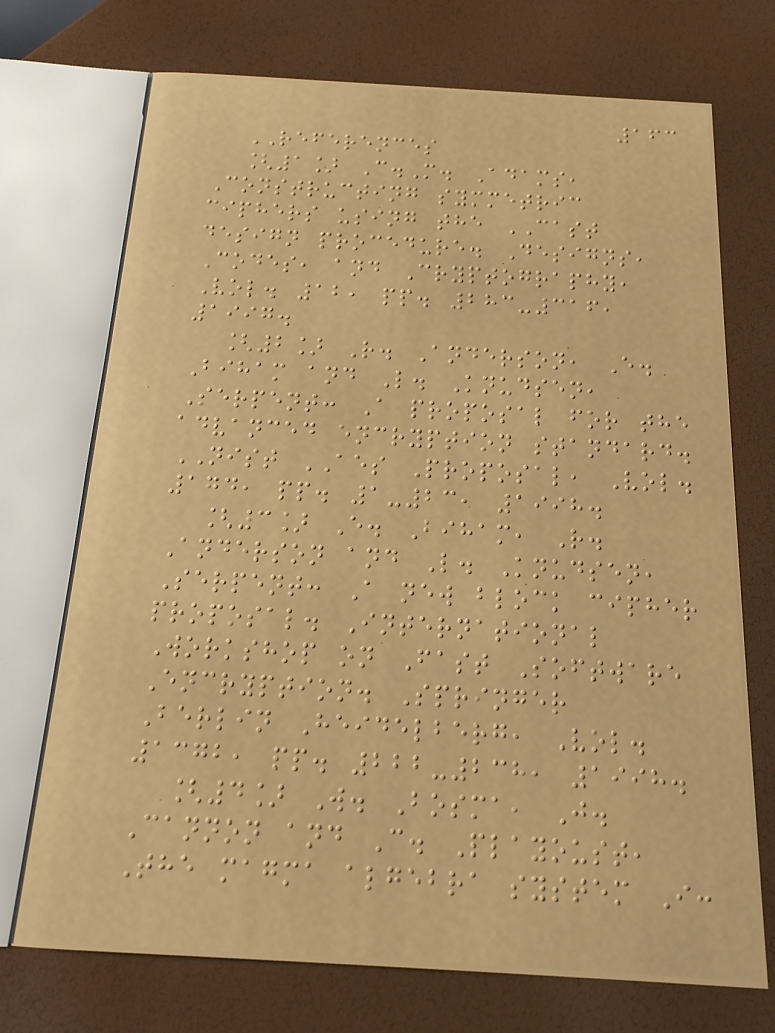163
REFERENCES
[1] C.M. Adams,
Constructing symmetric
ciphers using the CAST
design procedure. Designs,
Codes, and Cryptography,
Vol. 12, pp. 283-316,
1997.
[2] R. Anderson, E.
Biham and L. Knudsen,
Serpent: A proposal for the
advanced encryption standard.
NIST AES Proposal, Vol.
174, pp. 1-23, 1998.
[3] E. Biham, R.
Anderson and L. Knudsen,
Serpent: A new block cipher
proposal. International
Workshop on Fast Software
Encryption. Springer
Berlin Heidelberg, Vol.
1372, pp. 222-238, 1998.
[4] W. Bosma, J.
Cannon and C. Playoust,
The magma algebra system I:
